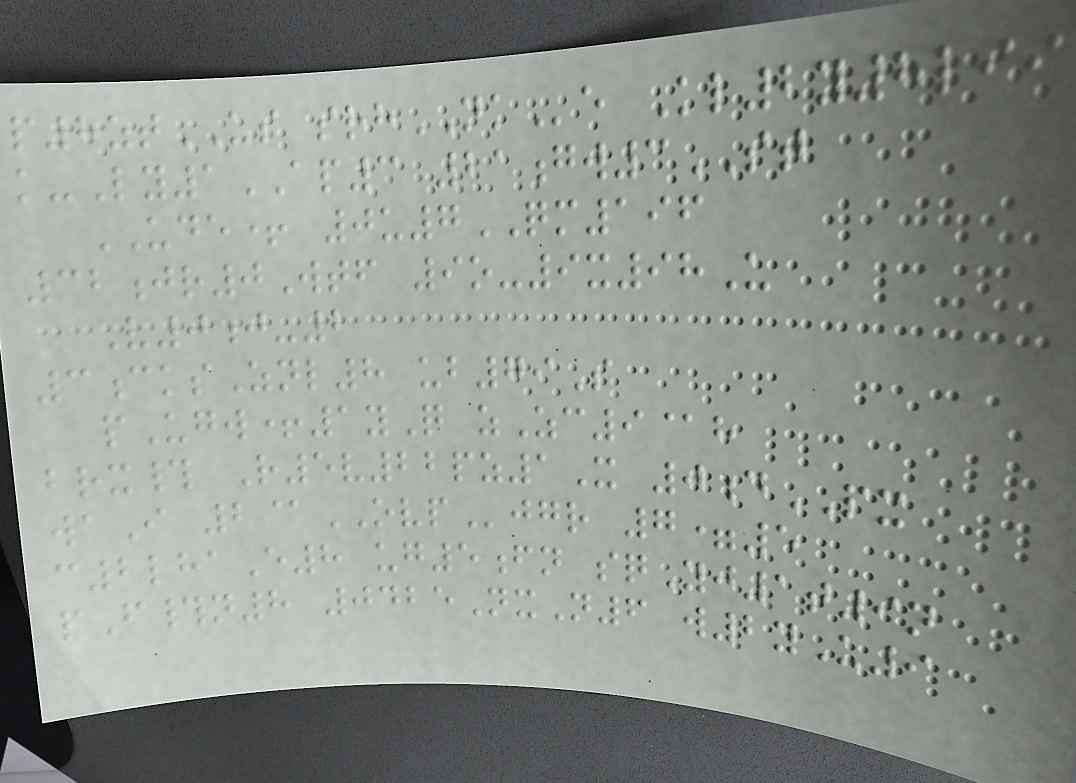p8ztUS srhNKe Kl2y8lii
k-Ly1AP3 21gw3ST
UDE+ 0u7QM196
32jr0Wtf 9o-9x98U
V0j-2
3cksZnl8 ub79S
pUgw+1yQ zZc9@h
brx# R5v22pz1X 0dPX
waI 2@OVPjgr 7=5
c2lhaE8 ug5fn sqYj1t9n
pF#n8 0425NxN6 w2yU9
